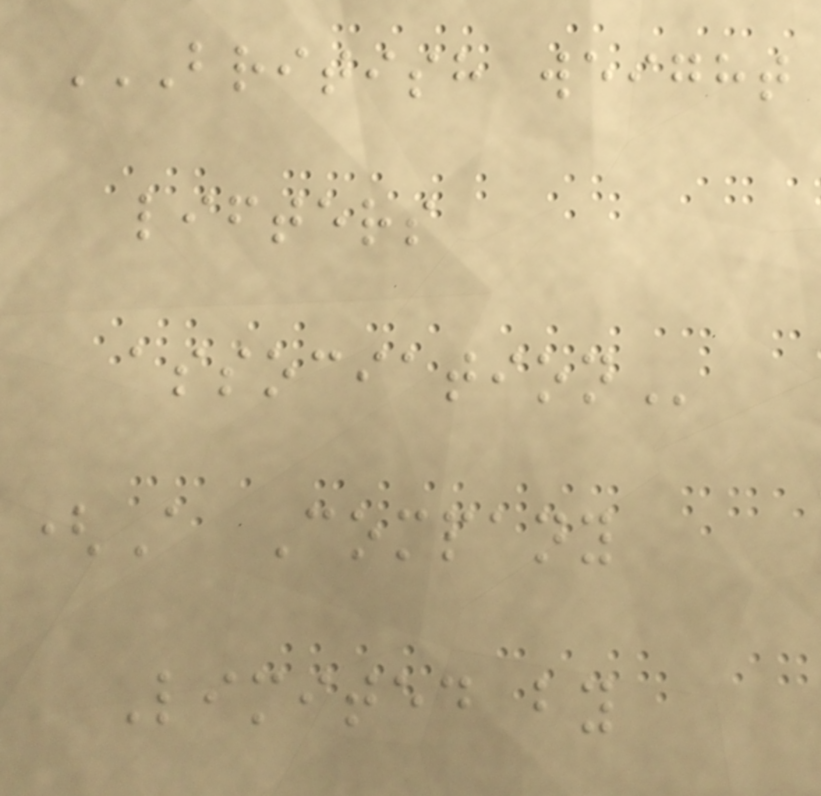BRITISH WEIGHT
LIFTERS
ASSOCIATION
(A Company
Limited by
